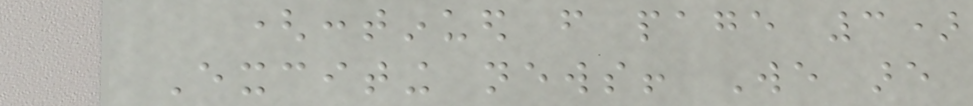(continued from page 3)
Exciting news! We are
